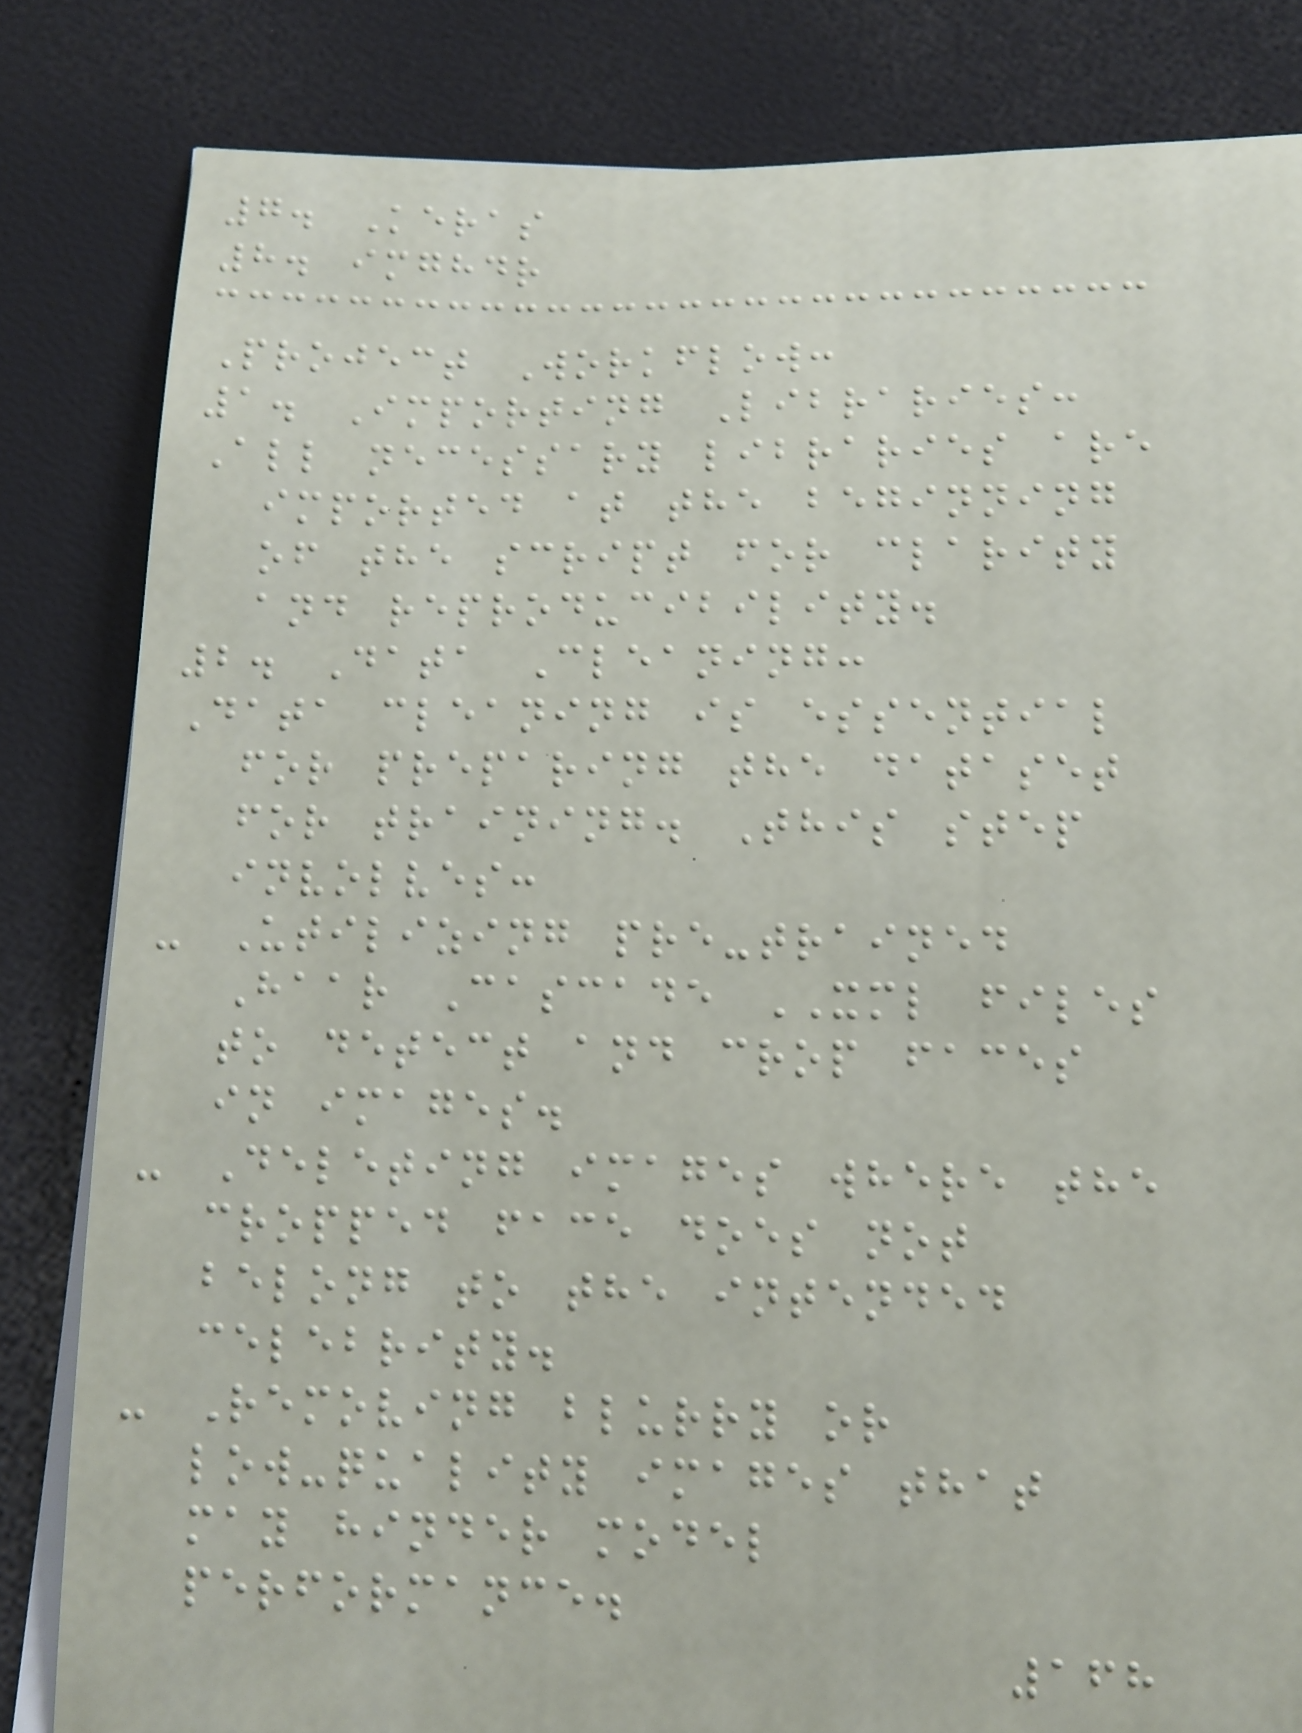7. Keras
8. imghdr
Project Workflow:
1. Importing Libraries:
All necessary libraries are
imported at the beginning
of the script for clarity
and reproducibility.
2. Data Cleaning:
Data cleaning is essential
for preparing the dataset
for training. This step
involves:
- Utilizing pre-trained
Haar Cascade XML files
to detect and crop faces
in images.
- Deleting images where the
cropped face does not
belong to the intended
celebrity.
- Removing blurry or
low-quality images that
may hinder model
performance.
168
